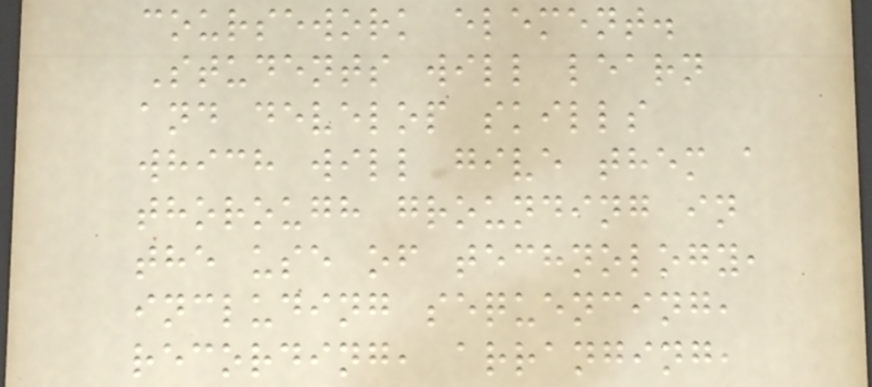coursework element.
Students will learn
and develop skills
which will give them a
thorough grounding in
the use of technology,
including sequencing,
recording, arranging,
